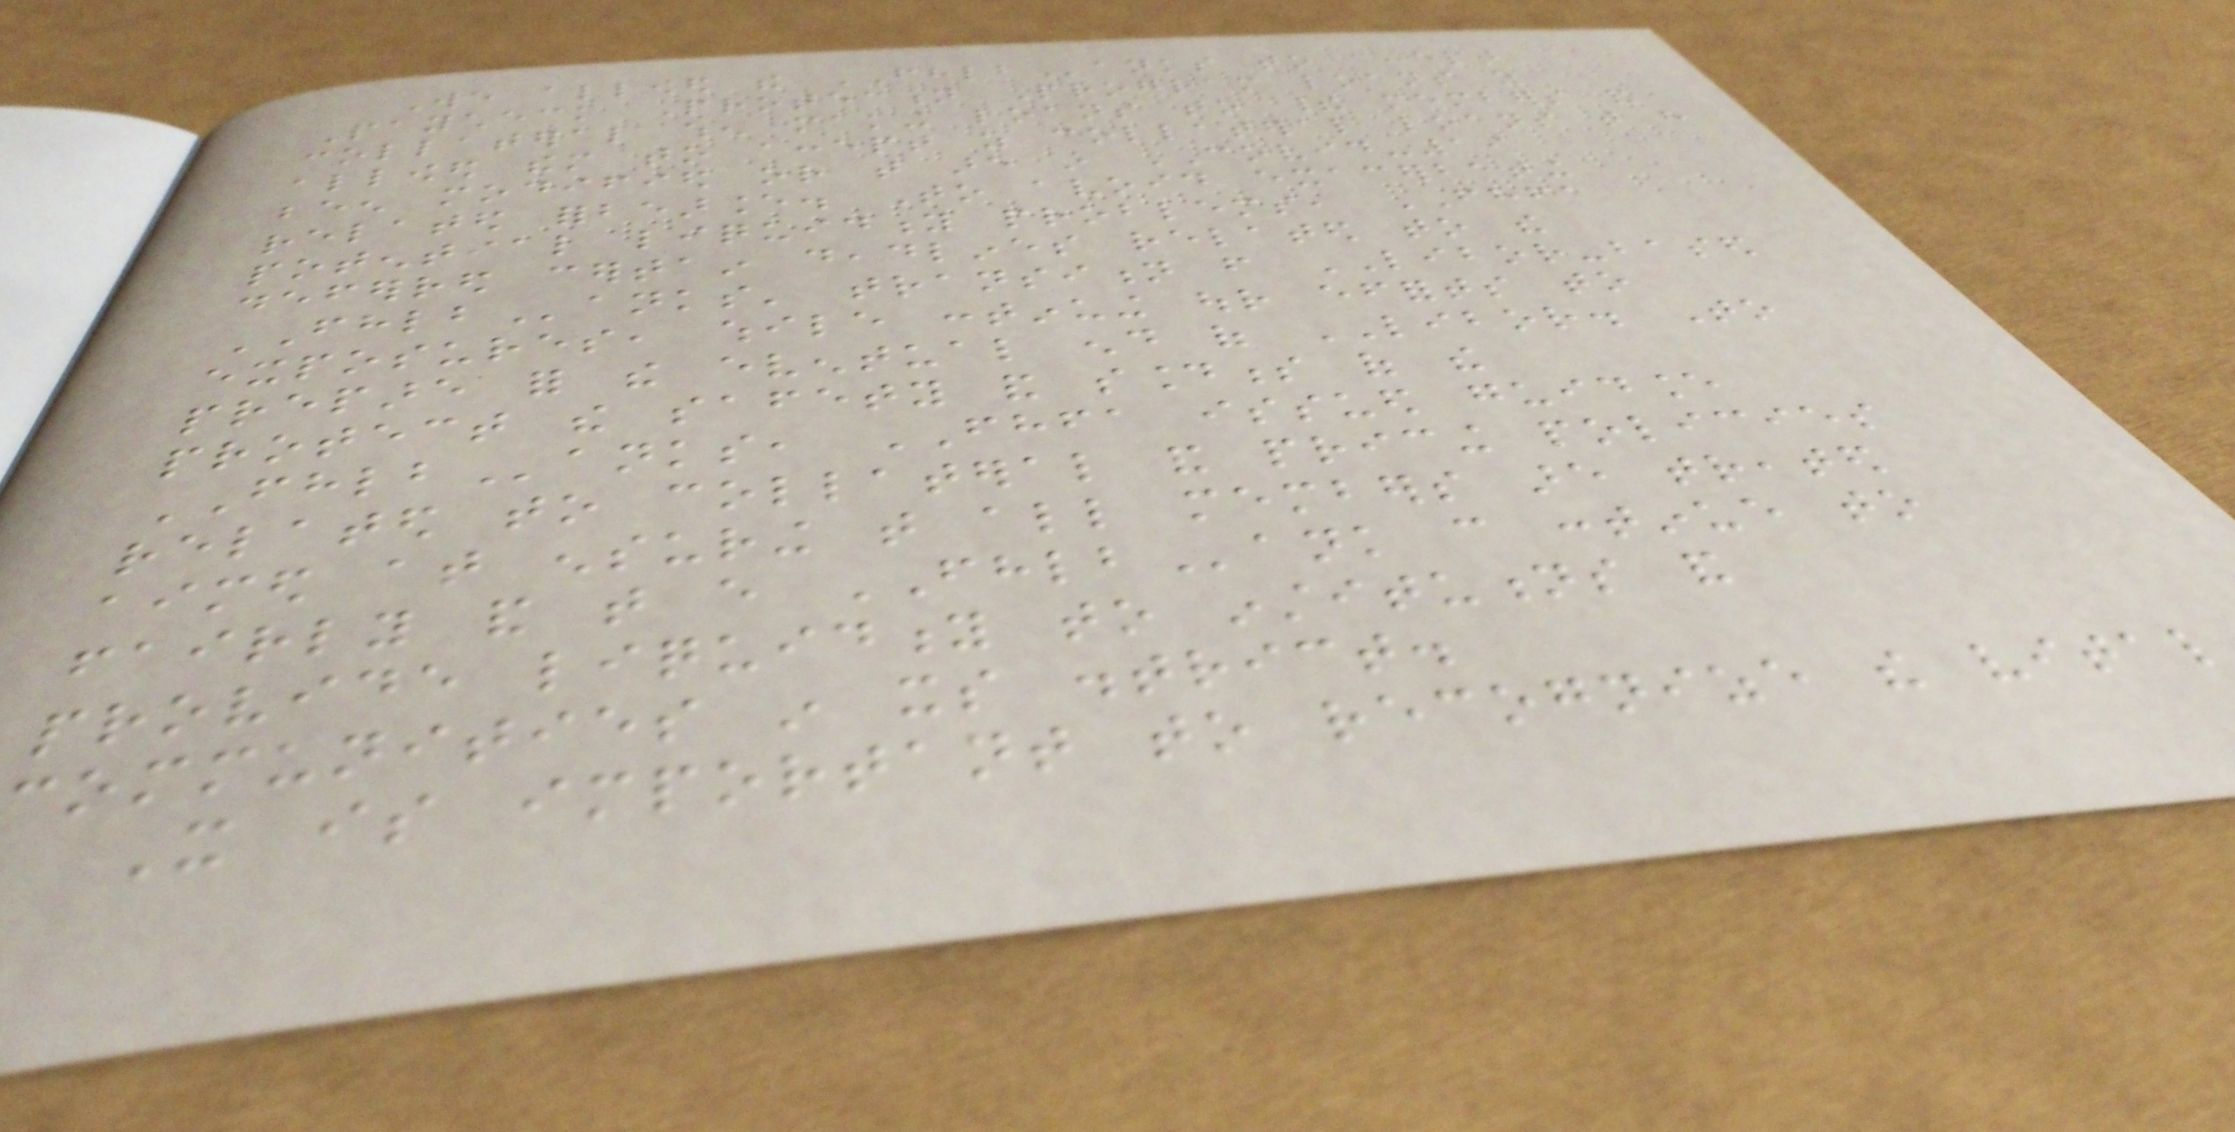We allowed the FHLBanks to accept
Paycheck Protection Program loans as
collateral when making loans to their members and
allowed them to accept as collateral loans that have
been modified or that are in COVID-19
related forbearance. To avoid exacerbating
potential liquidity problems, FHFA
deferred certain deadlines related to the
FHLBanks' transition from LIBOR-based
exposures, while continuing our efforts to
prepare for the eventual end of LIBOR. To
protect the safety and soundness of the
FHLBanks, FHFA issued guidance
related to collateral and pricing policies
aimed at ensuring that all members are treated
fairly and that every FHLBank can continue to
provide liquidity to institutions and
communities in its district.
It is important to recognize the vital
